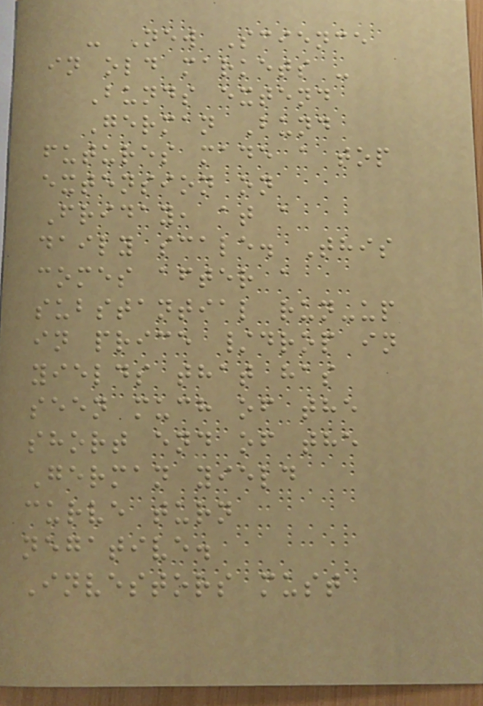- New Science
in old markets -
Bunds extend
German Bund
futures made a top
extension on
Friday, at a
daily scale. This
comes after a
substantial run-up
in price /drop in
yields that has
seen much of the
short end of the
German yield
curve turn
negative.
Investors must
